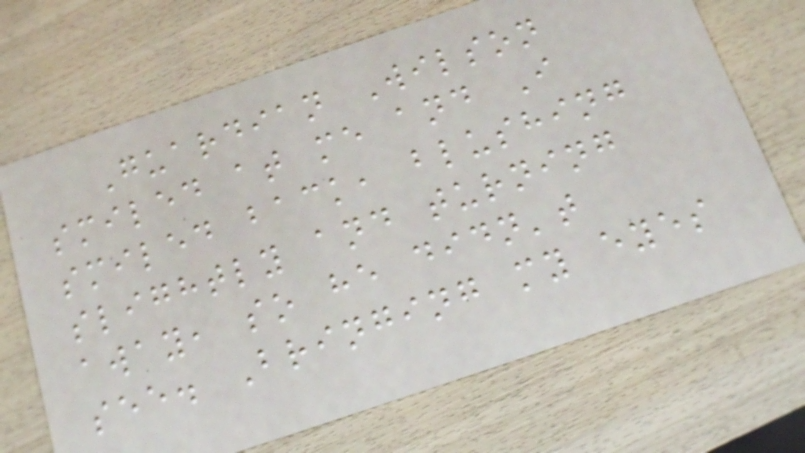Guardian Wilson
smiled at me and I
smiled back, blushing
slightly and turning
away, so he didn't
see. Bringing my eyes
